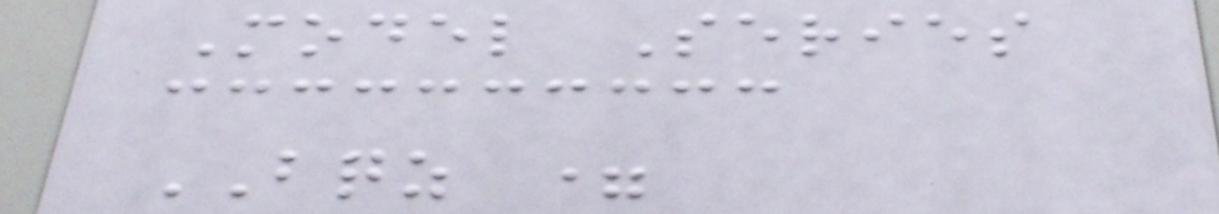Model Series
BQZ =
